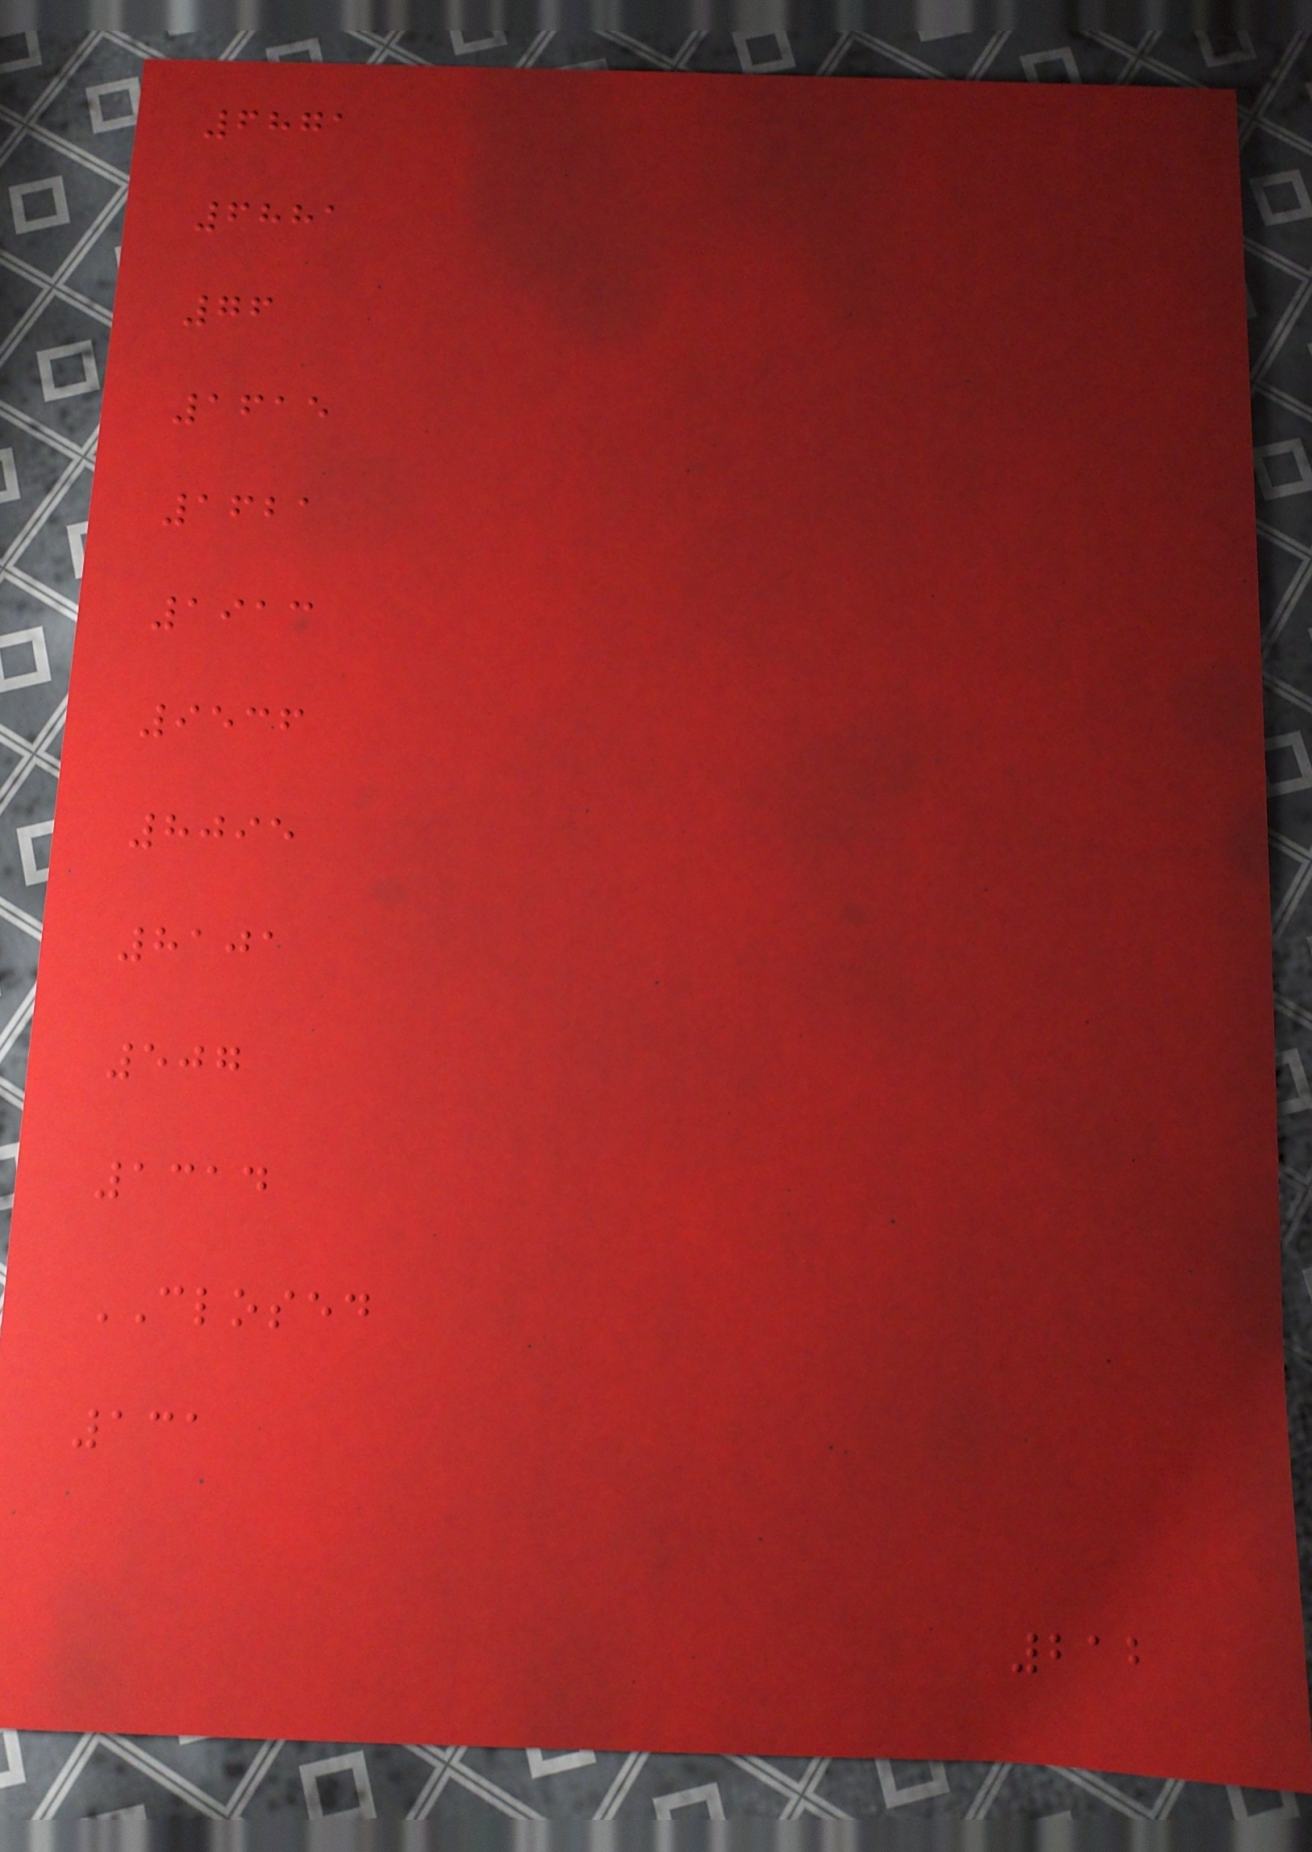6871
6881
76
1615
1621
1913
9536
8095
8101
507
1314
CLOSED
131
212
